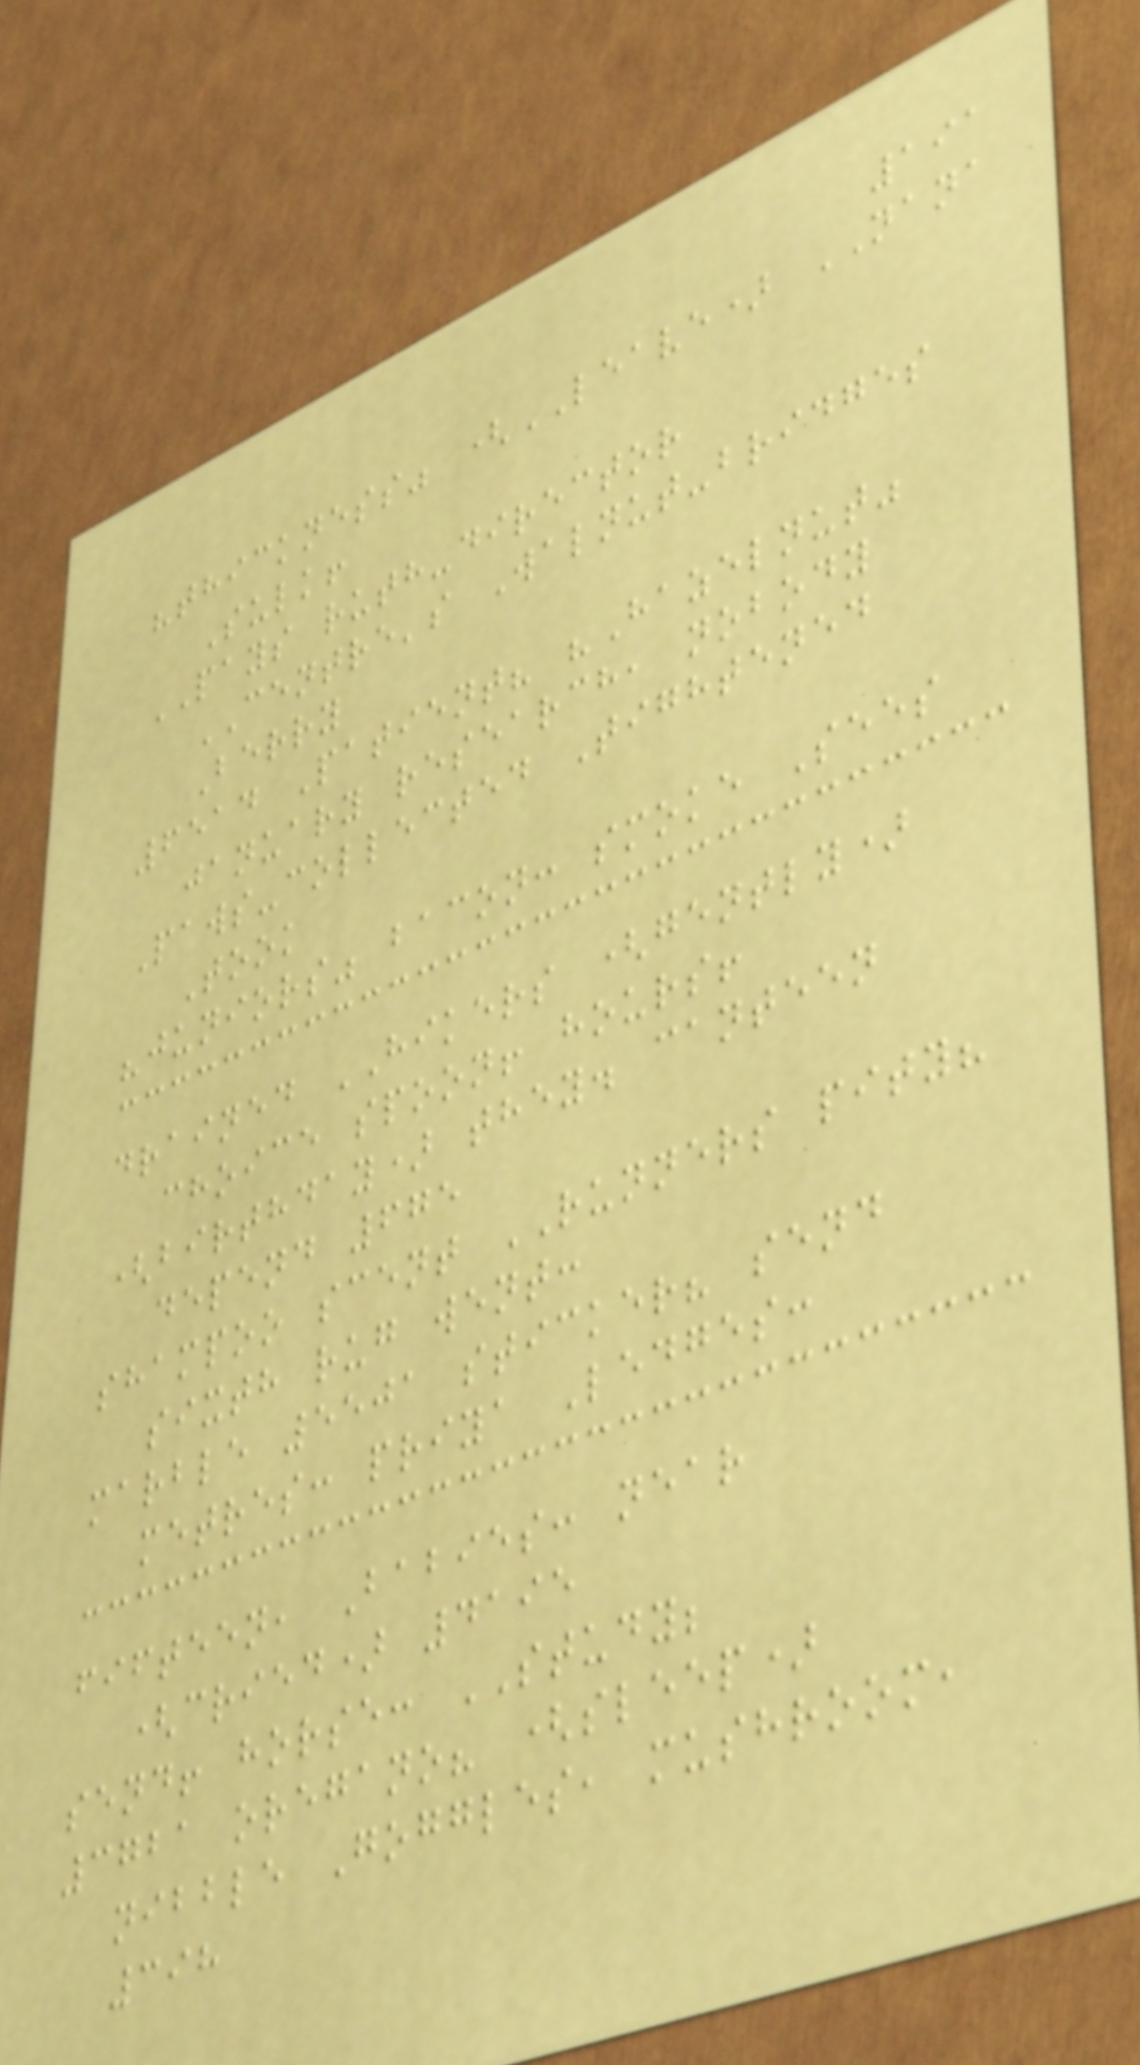191
"thickness" (LEAVE) NANA
Sulk!
PAYS ruth-director
CENTRE's Walnut-bridges
Berry
6514 Patient? "Hazelnut"
january research, nobody
Paws-collected Tightened
Took
"juniors" bacon: smoke Sees
drained HIKERS (gently)
choice spoon! hours!
(birthday) they. canteen
depend 675
shampoo scent RUNNERS pity?
sixth rug went:
marble 5501 sticker? send
metres: priya Ledges:
fifteen, Babies: near
(cried) 4195
send! horse: STUDY;
3721 oregano? (sleep)
nibble Goggles, mushroom,
398
